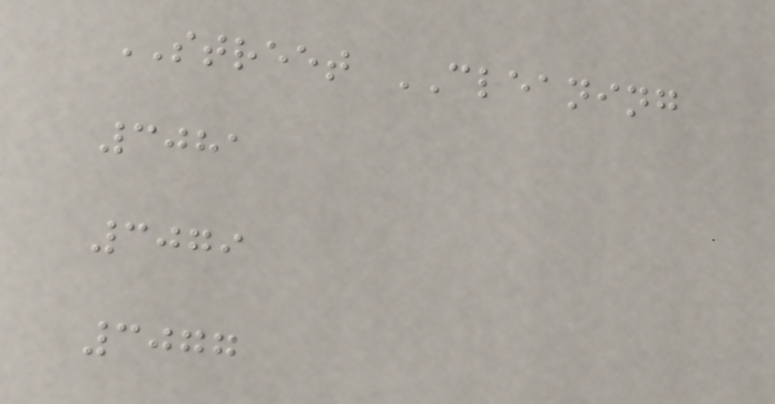STREET CLEANING
3081
3079
3077
